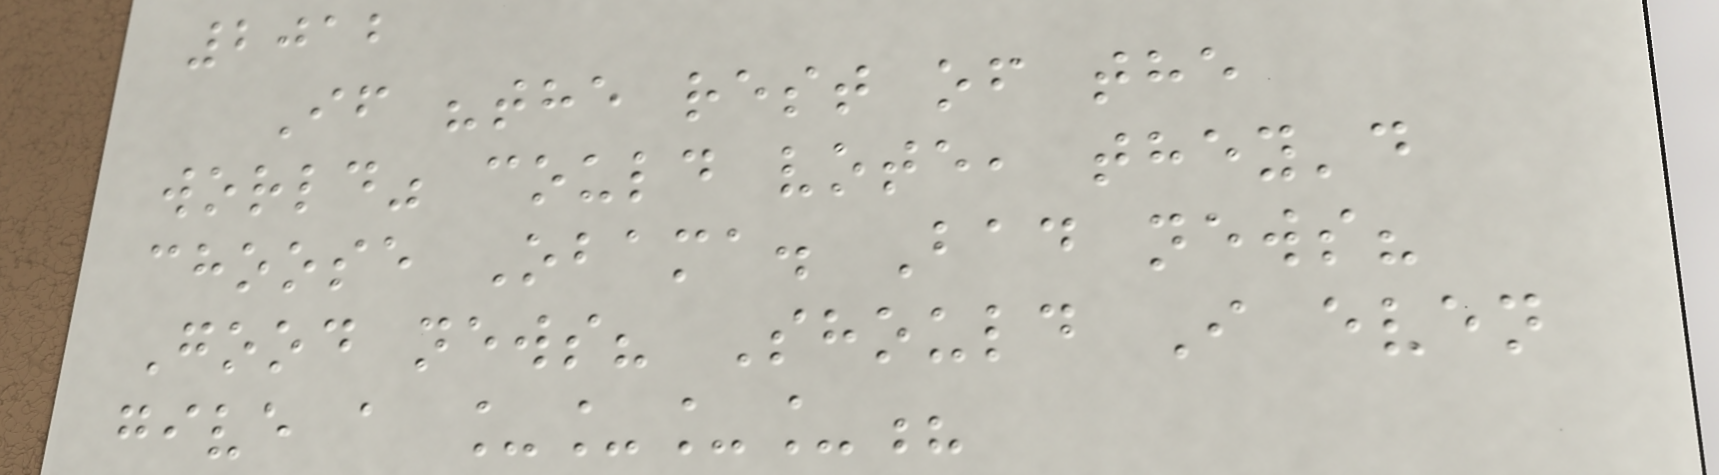2012
If "the rest of the
world" could vote, they'd
choose Obama. Bad news?
Good news? Should I even
give a ____?
